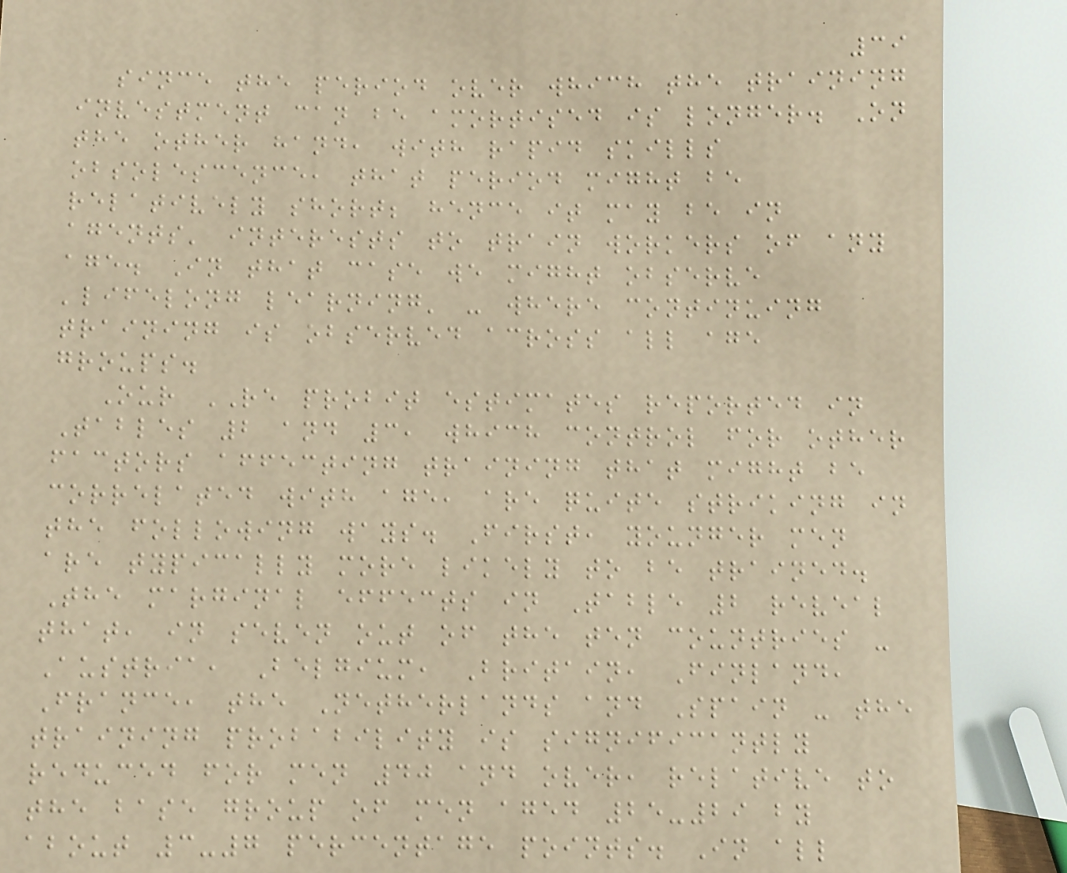39
since the period over which the training
investment can be amortised is longer. On
the other hand, with rapid skills
obsolescence, that period might be
relatively short; hence it may be in
agents' interests to train workers of any
age. In that case we might observe
'lifelong learning' - where continuing
training is observed across all age
groups.
Our RE probit estimates reported in
Tables 2 and 3, which control for other
factors affecting training that might be
correlated with age, are quite striking in
the following ways. First, younger men
are typically more likely to be trained.
The marginal effects in Table 2 reveal
that, in seven out of the ten countries -
Austria, Belgium, Britain, Finland,
France, the Netherlands and Spain - the
training probability is significantly
reduced for men 40 and over, relative to
the base group of men aged 25-29 by
about 3-7 percentage points. In all
